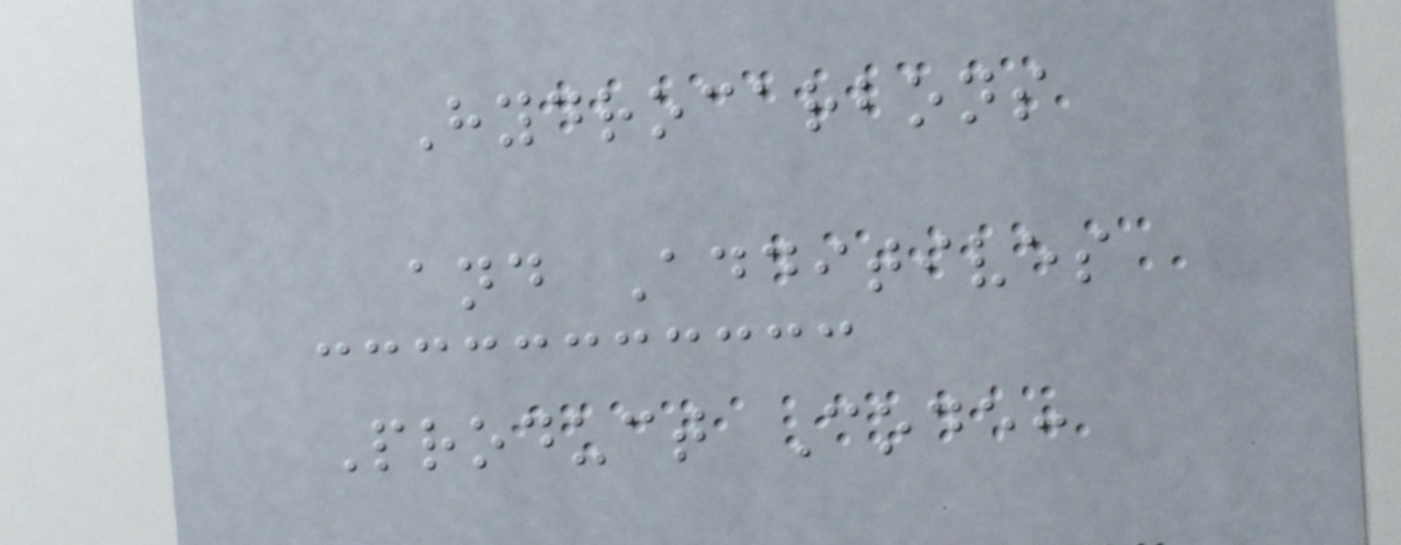Hydrocarbons
and Additives
Product Code:
